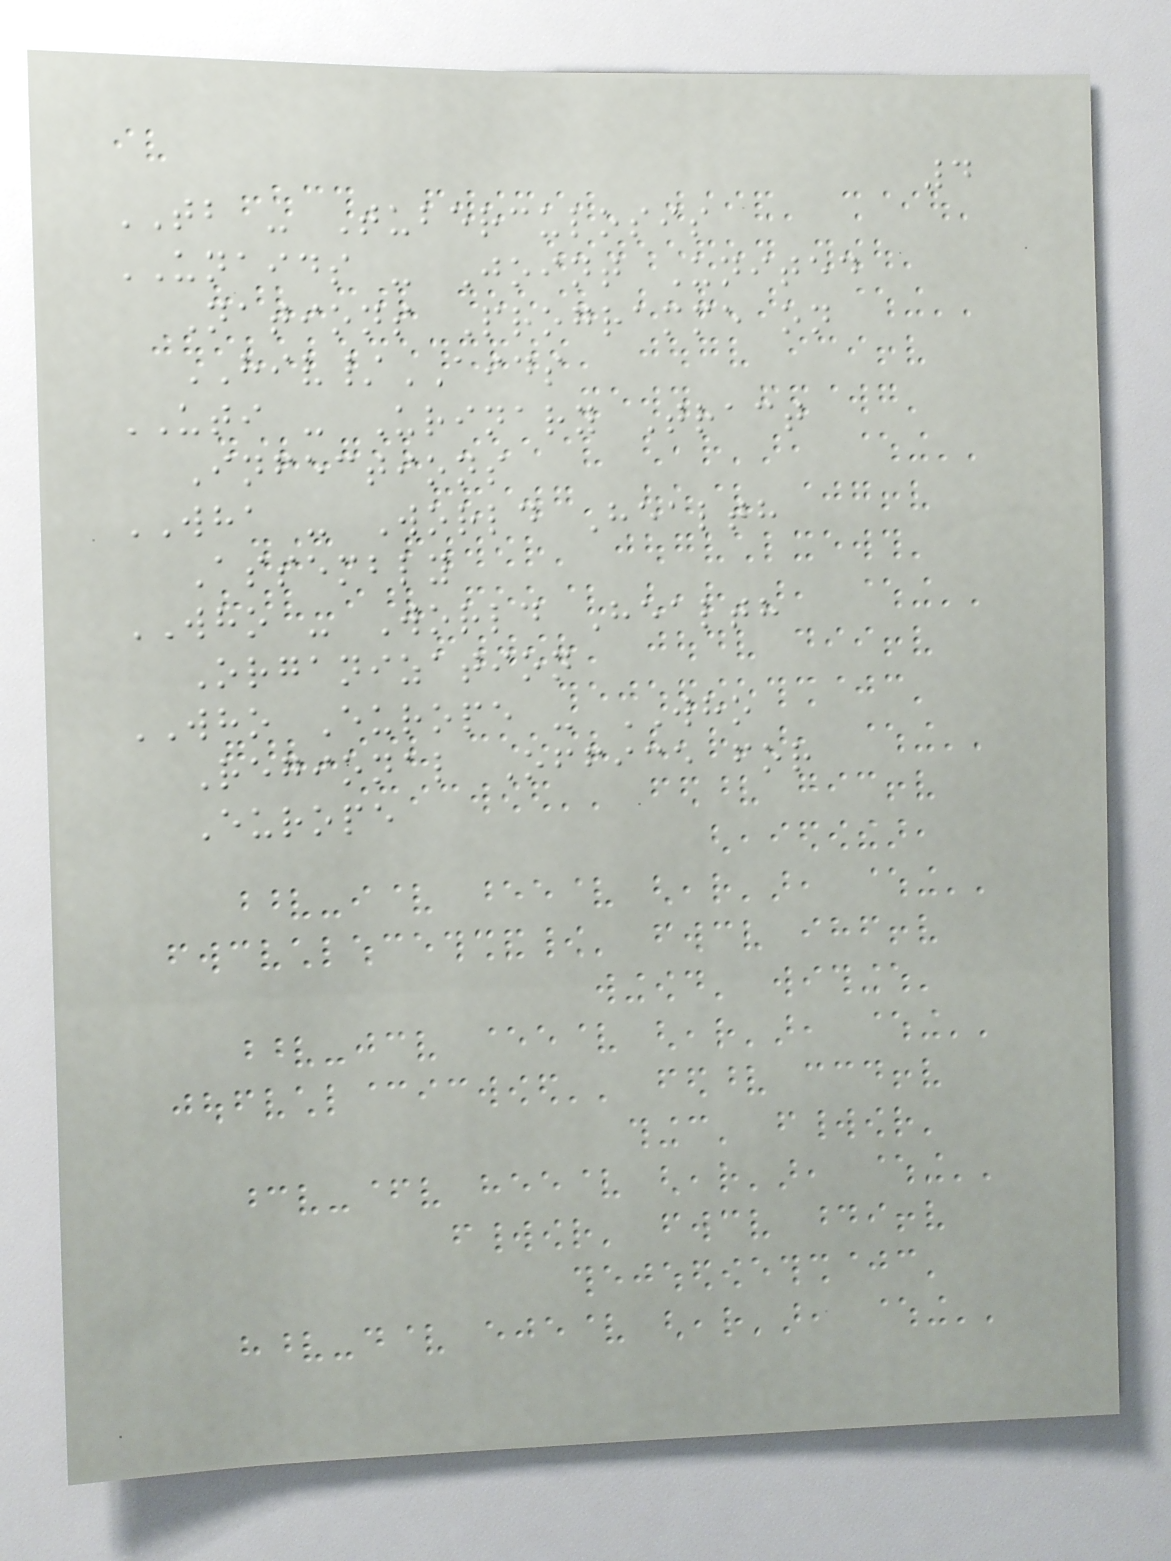4
TB - Tuberculosis
UNAIDS - Joint United
Nations Programme on
HIV/AIDS
UTI - Urinary Tract
Infections
WHA - World Health
Assembly
WHO - World Health
Organization
WHO Europe - WHO
Regional Office for
Europe
